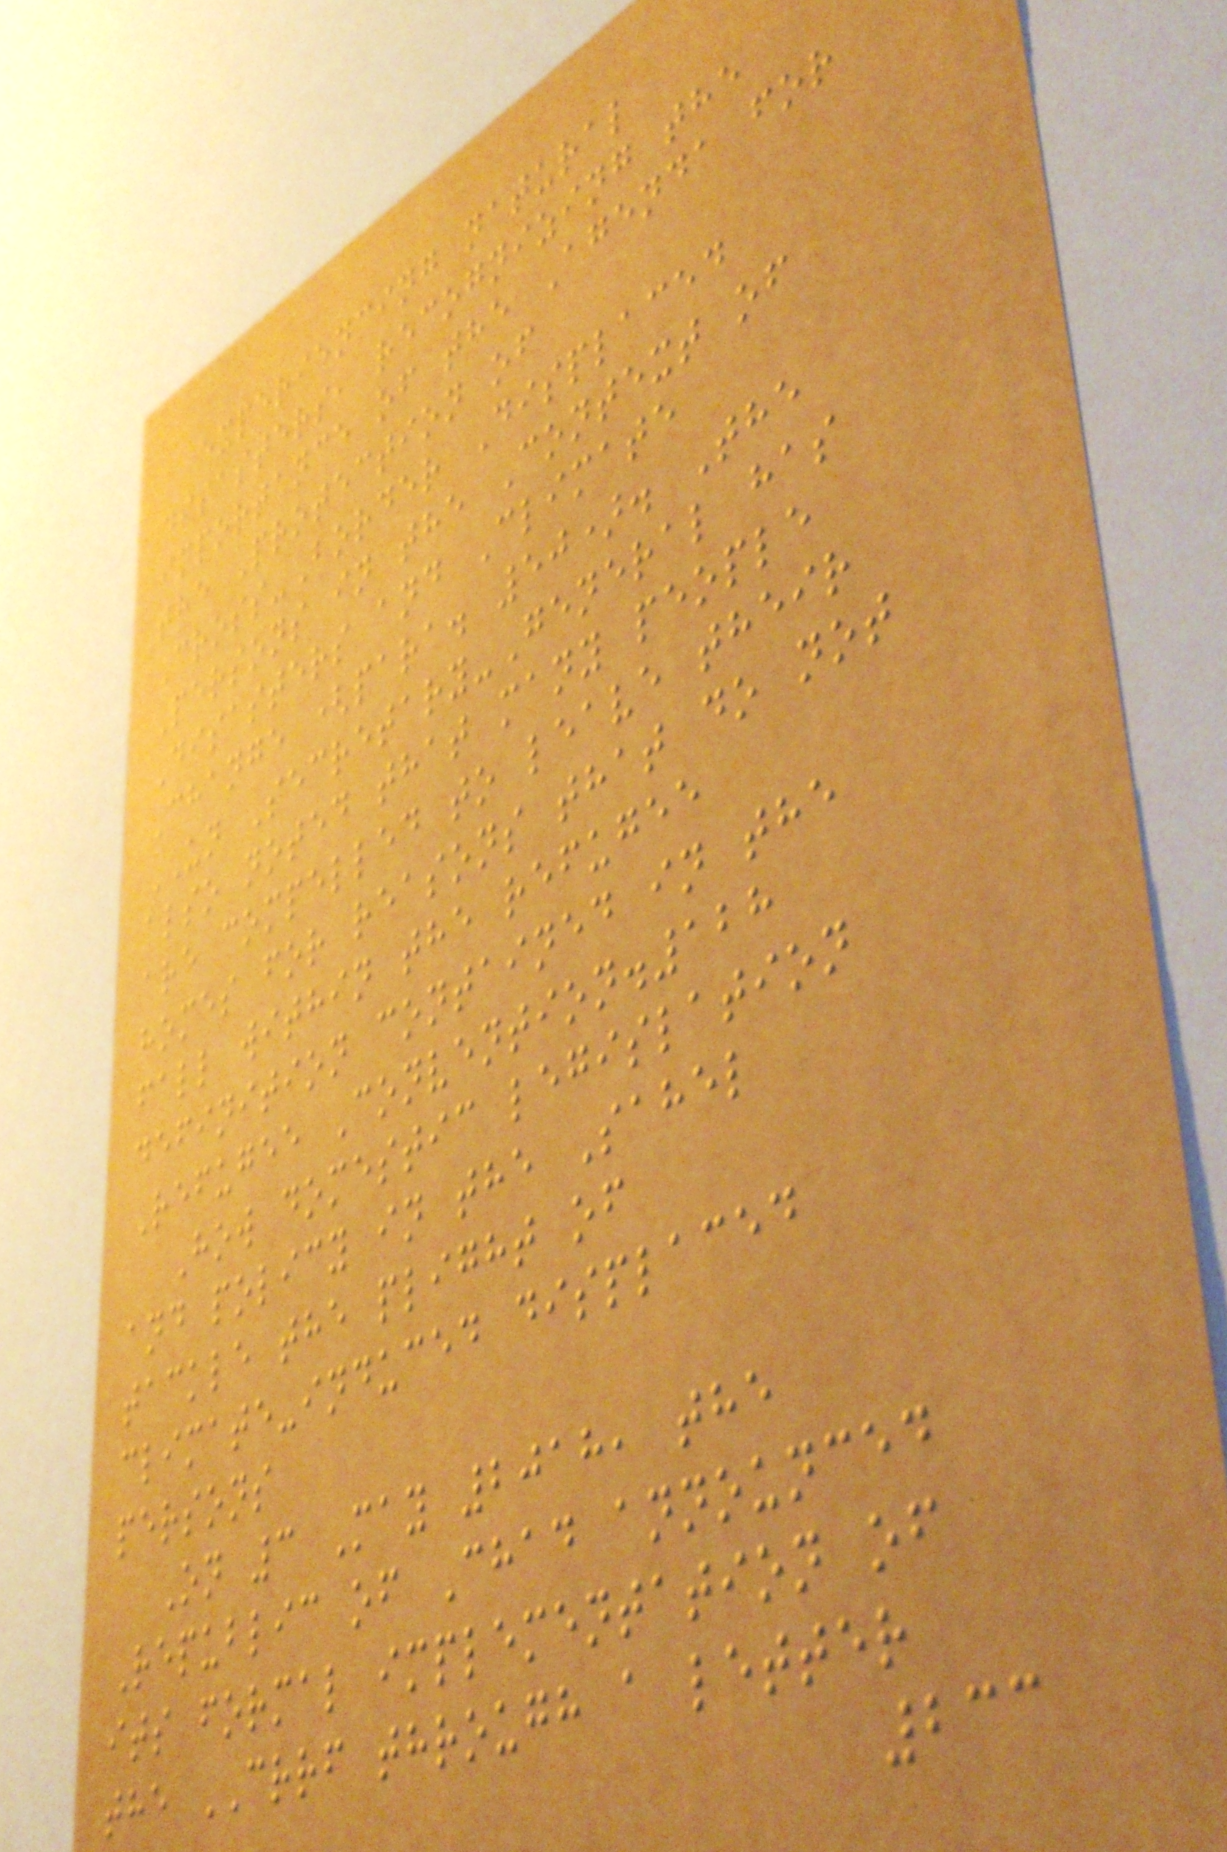experiencing natural
disasters, recognizing the
importance of the Agenda for
the Protection of
Cross-Border Displaced
Persons in the Context of
Disasters and Climate
Change (para. 50). The
UN Secretary-General has
also noted that many people
are compelled to leave their
homes for reasons that do not
fall within the refugee
definition contained in the
Refugee Convention.128
How domestic legislation
and policy in the Sahel
tackle the plight of
climate-induced displaced
persons
On 3 May 2018, the
Republic of Chad announced
its formal implementation of
the CRRF through a letter
233
